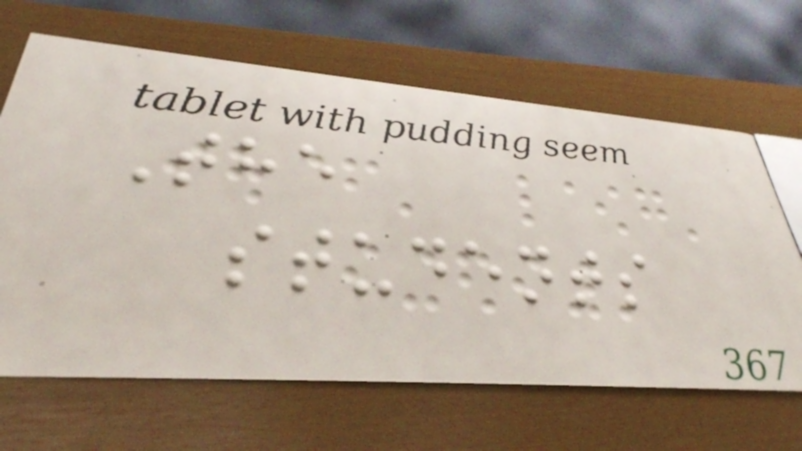The
students
